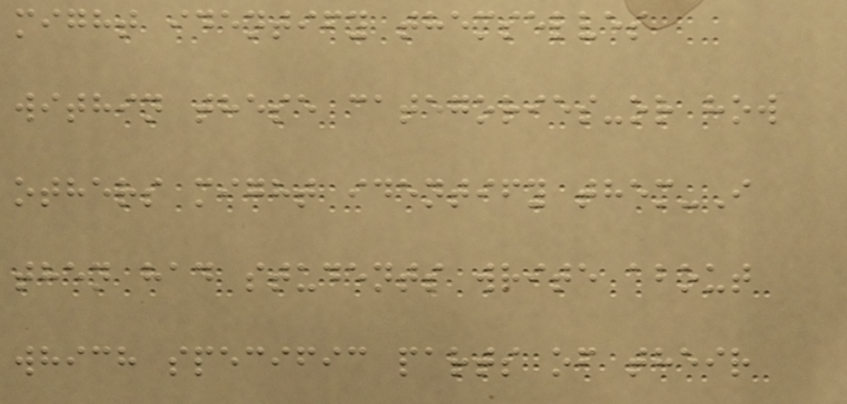might identify themselves
within these categories-or how
others might identify them-I
then had students write about
which specific parts of their
